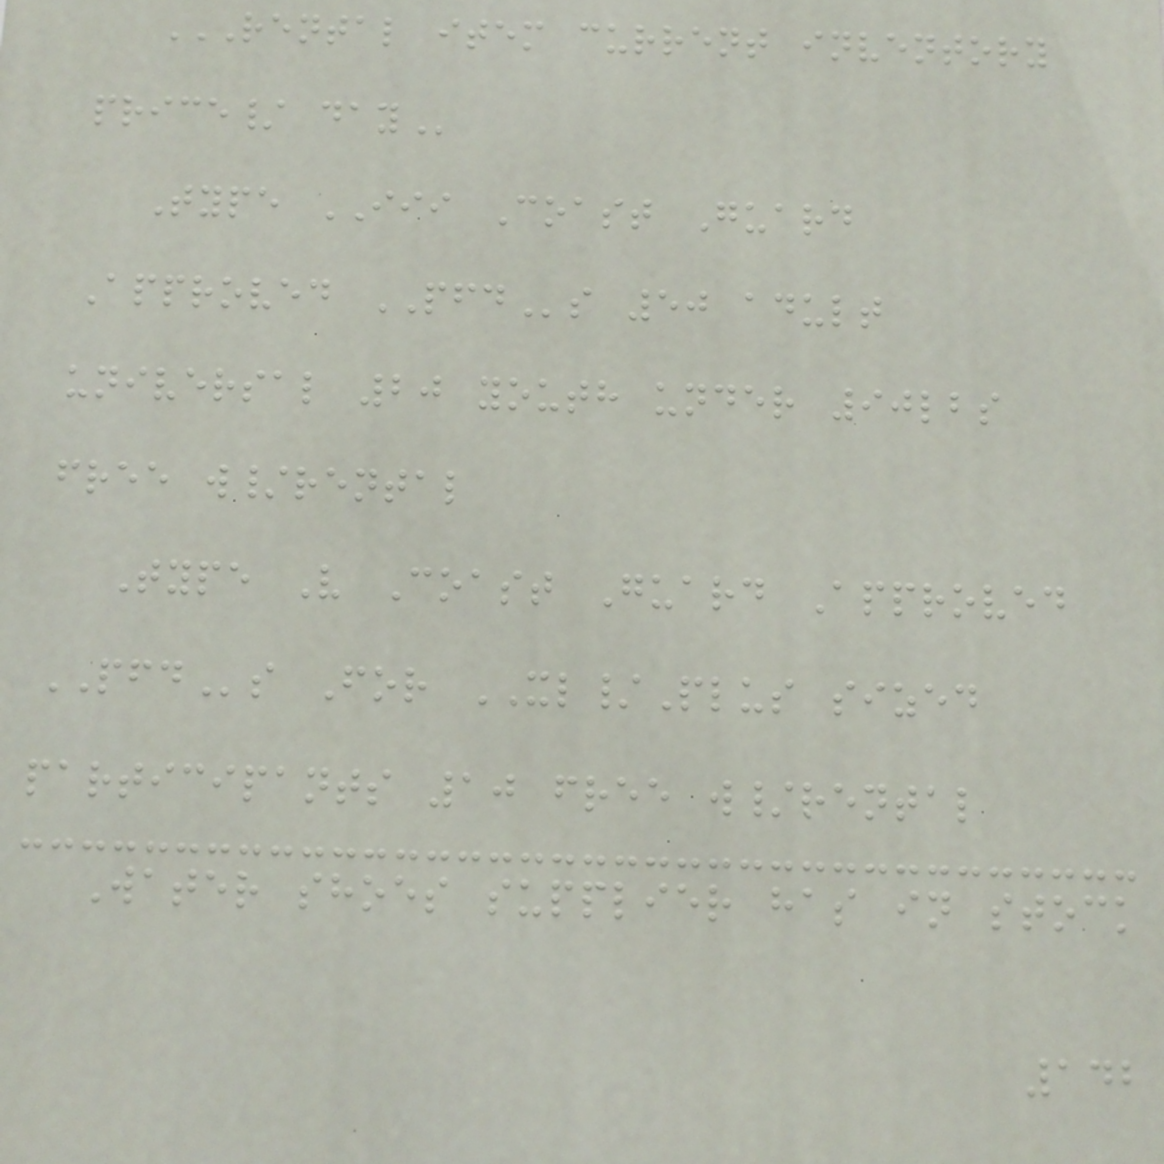RENTAL ITEM CURRENT INVENTORY
PRICE/ DAY
Type III Coast Guard
Approved PFDs 50 adult
universal 20 youth under 90lbs
free w/rental
Type V Coast Guard Approved
PFDs For XL/Plus sized
participants 10 free w/rental
Water shoes supplier has in stock
142
